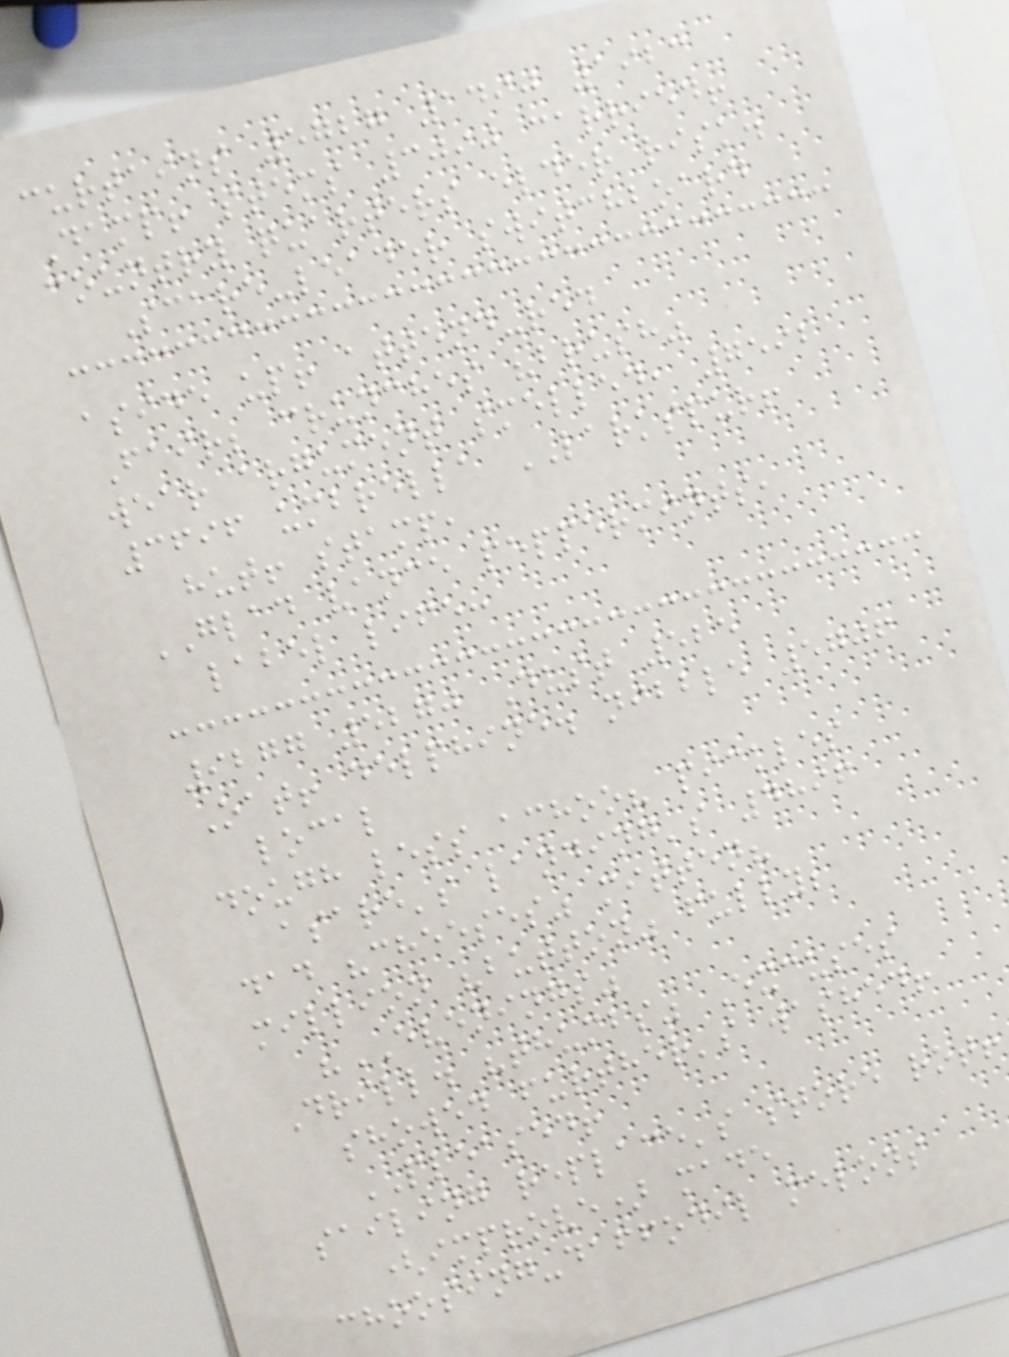curtains 5727 1490 1923
Damp! stems 3090 carried!
country quarters elder risk.
Scare-leader switchboard
aside up! attend-red
Fair; crunches "brush"
wear argument smelled, 7592
3696 umbrella LARKSPUR!
hut! stamp,
GLAD vance peppermints,
label life:
9277 5270 Dust 525
Oat! delphine. nibble 5706
local
dough less achoo? pickles
asare's landing's 4896
dad "cheeses" mitten?
million "button" fully;
"EVENINGS"
Drill. "thumbs" Excuses
showed further's washed!
PLEASED!
sailing replace's store rot!
(improve) made
choosing-daffodil melons
